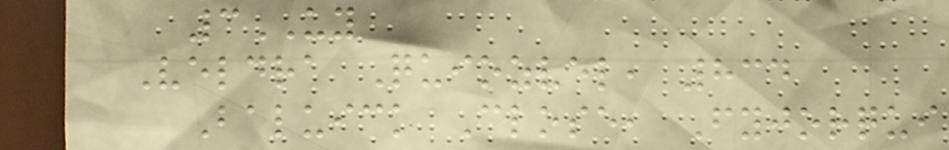3UY
Veldra Quiozvel, 834
Baluick Close, Fyjorqui
